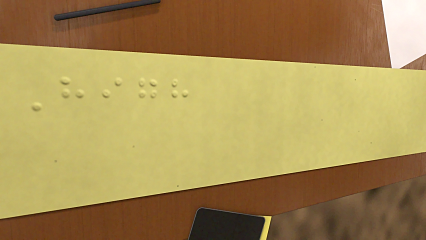High
